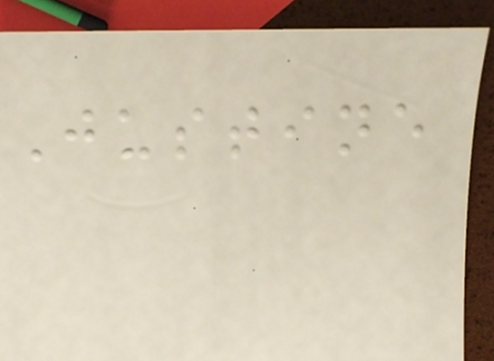Justine
